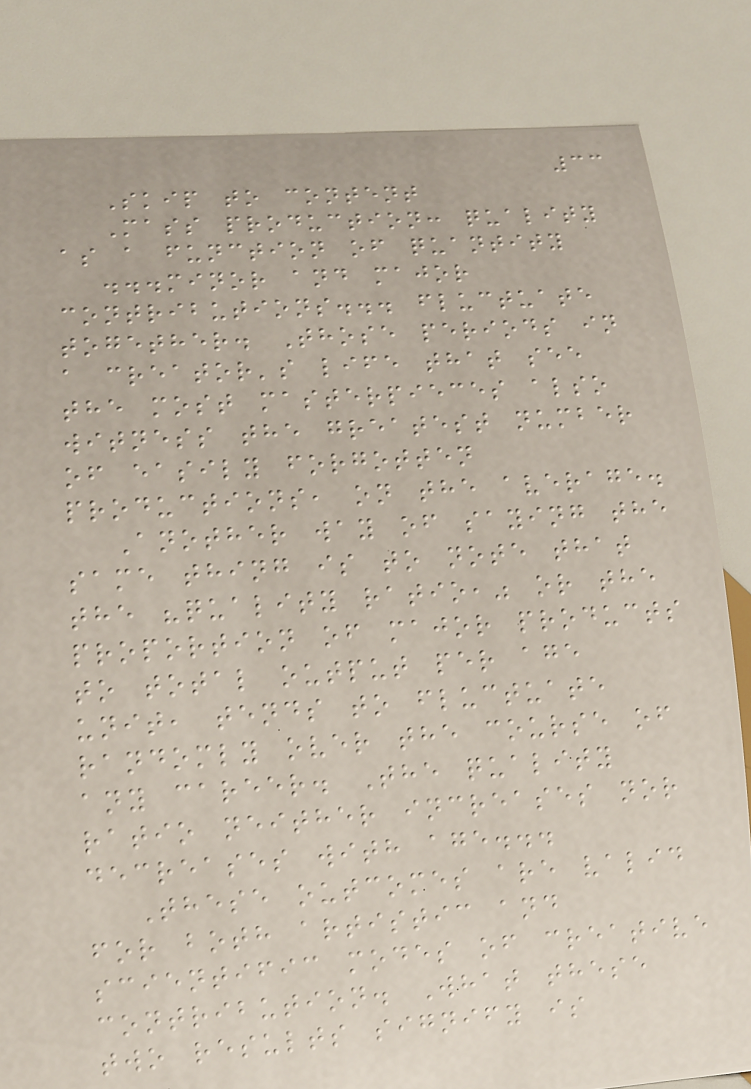33
Skip to content
Mass production: quality
as a function of quantity
...minor and major
contributions... fluctuate
together. Those periods in
a creator's life that see
the most masterpieces also
witness the greatest number
of easily forgotten
productions, on the average.
Another way of saying the
same thing is to note that
the "quality ratio," or the
proportion of major products
to total output per age
unit, tends to fluctuate
randomly over the course of
any career. The quality
ratio neither increases nor
decreases with age...
These outcomes are valid
for both artistic and
scientific modes of creative
contribution. What these
two results signify is
